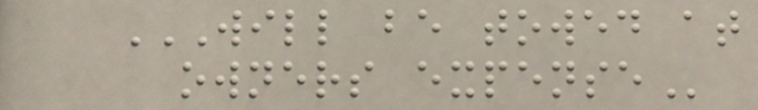WILL BE TOWED AT
OWNERS EXPENSE
